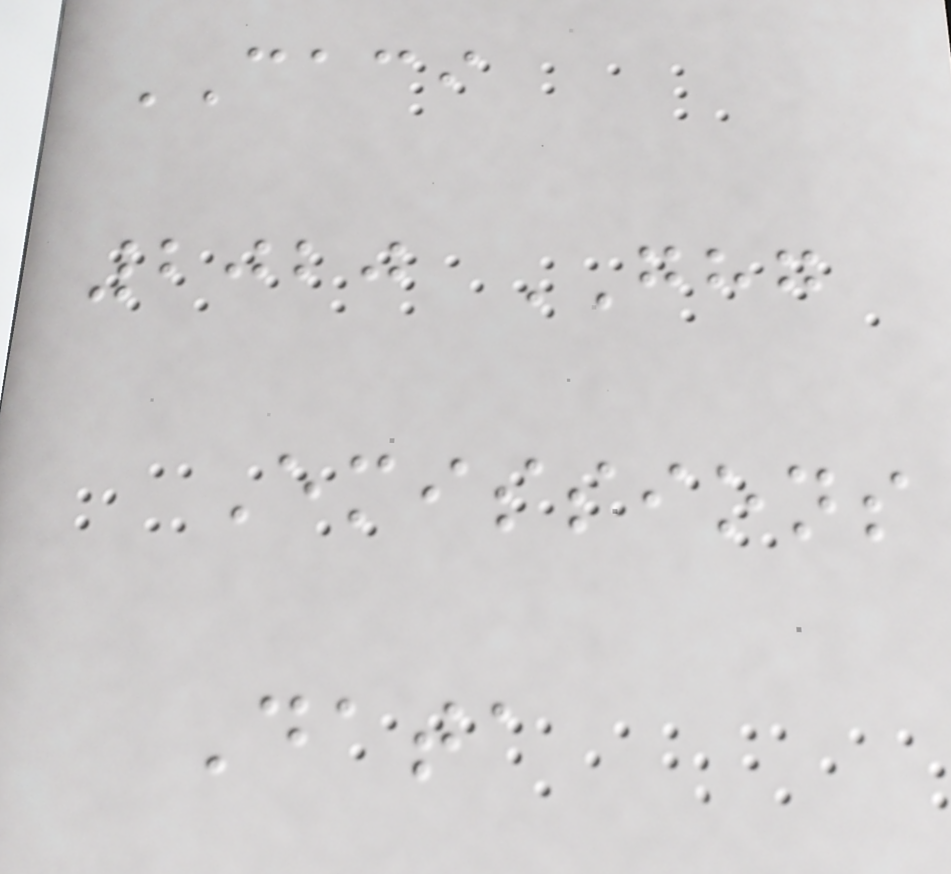CACI
2020 GHG
Emissions
Data
